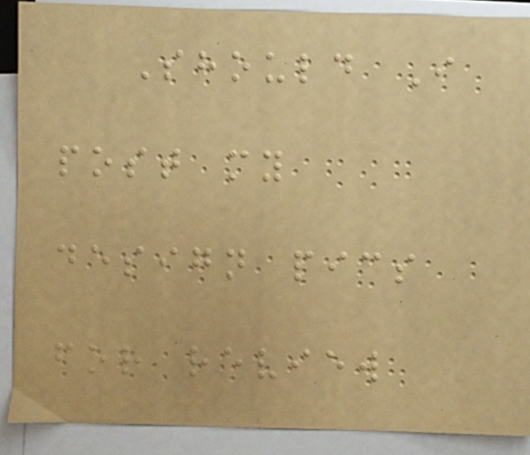Should I
post my
design pics
for review
